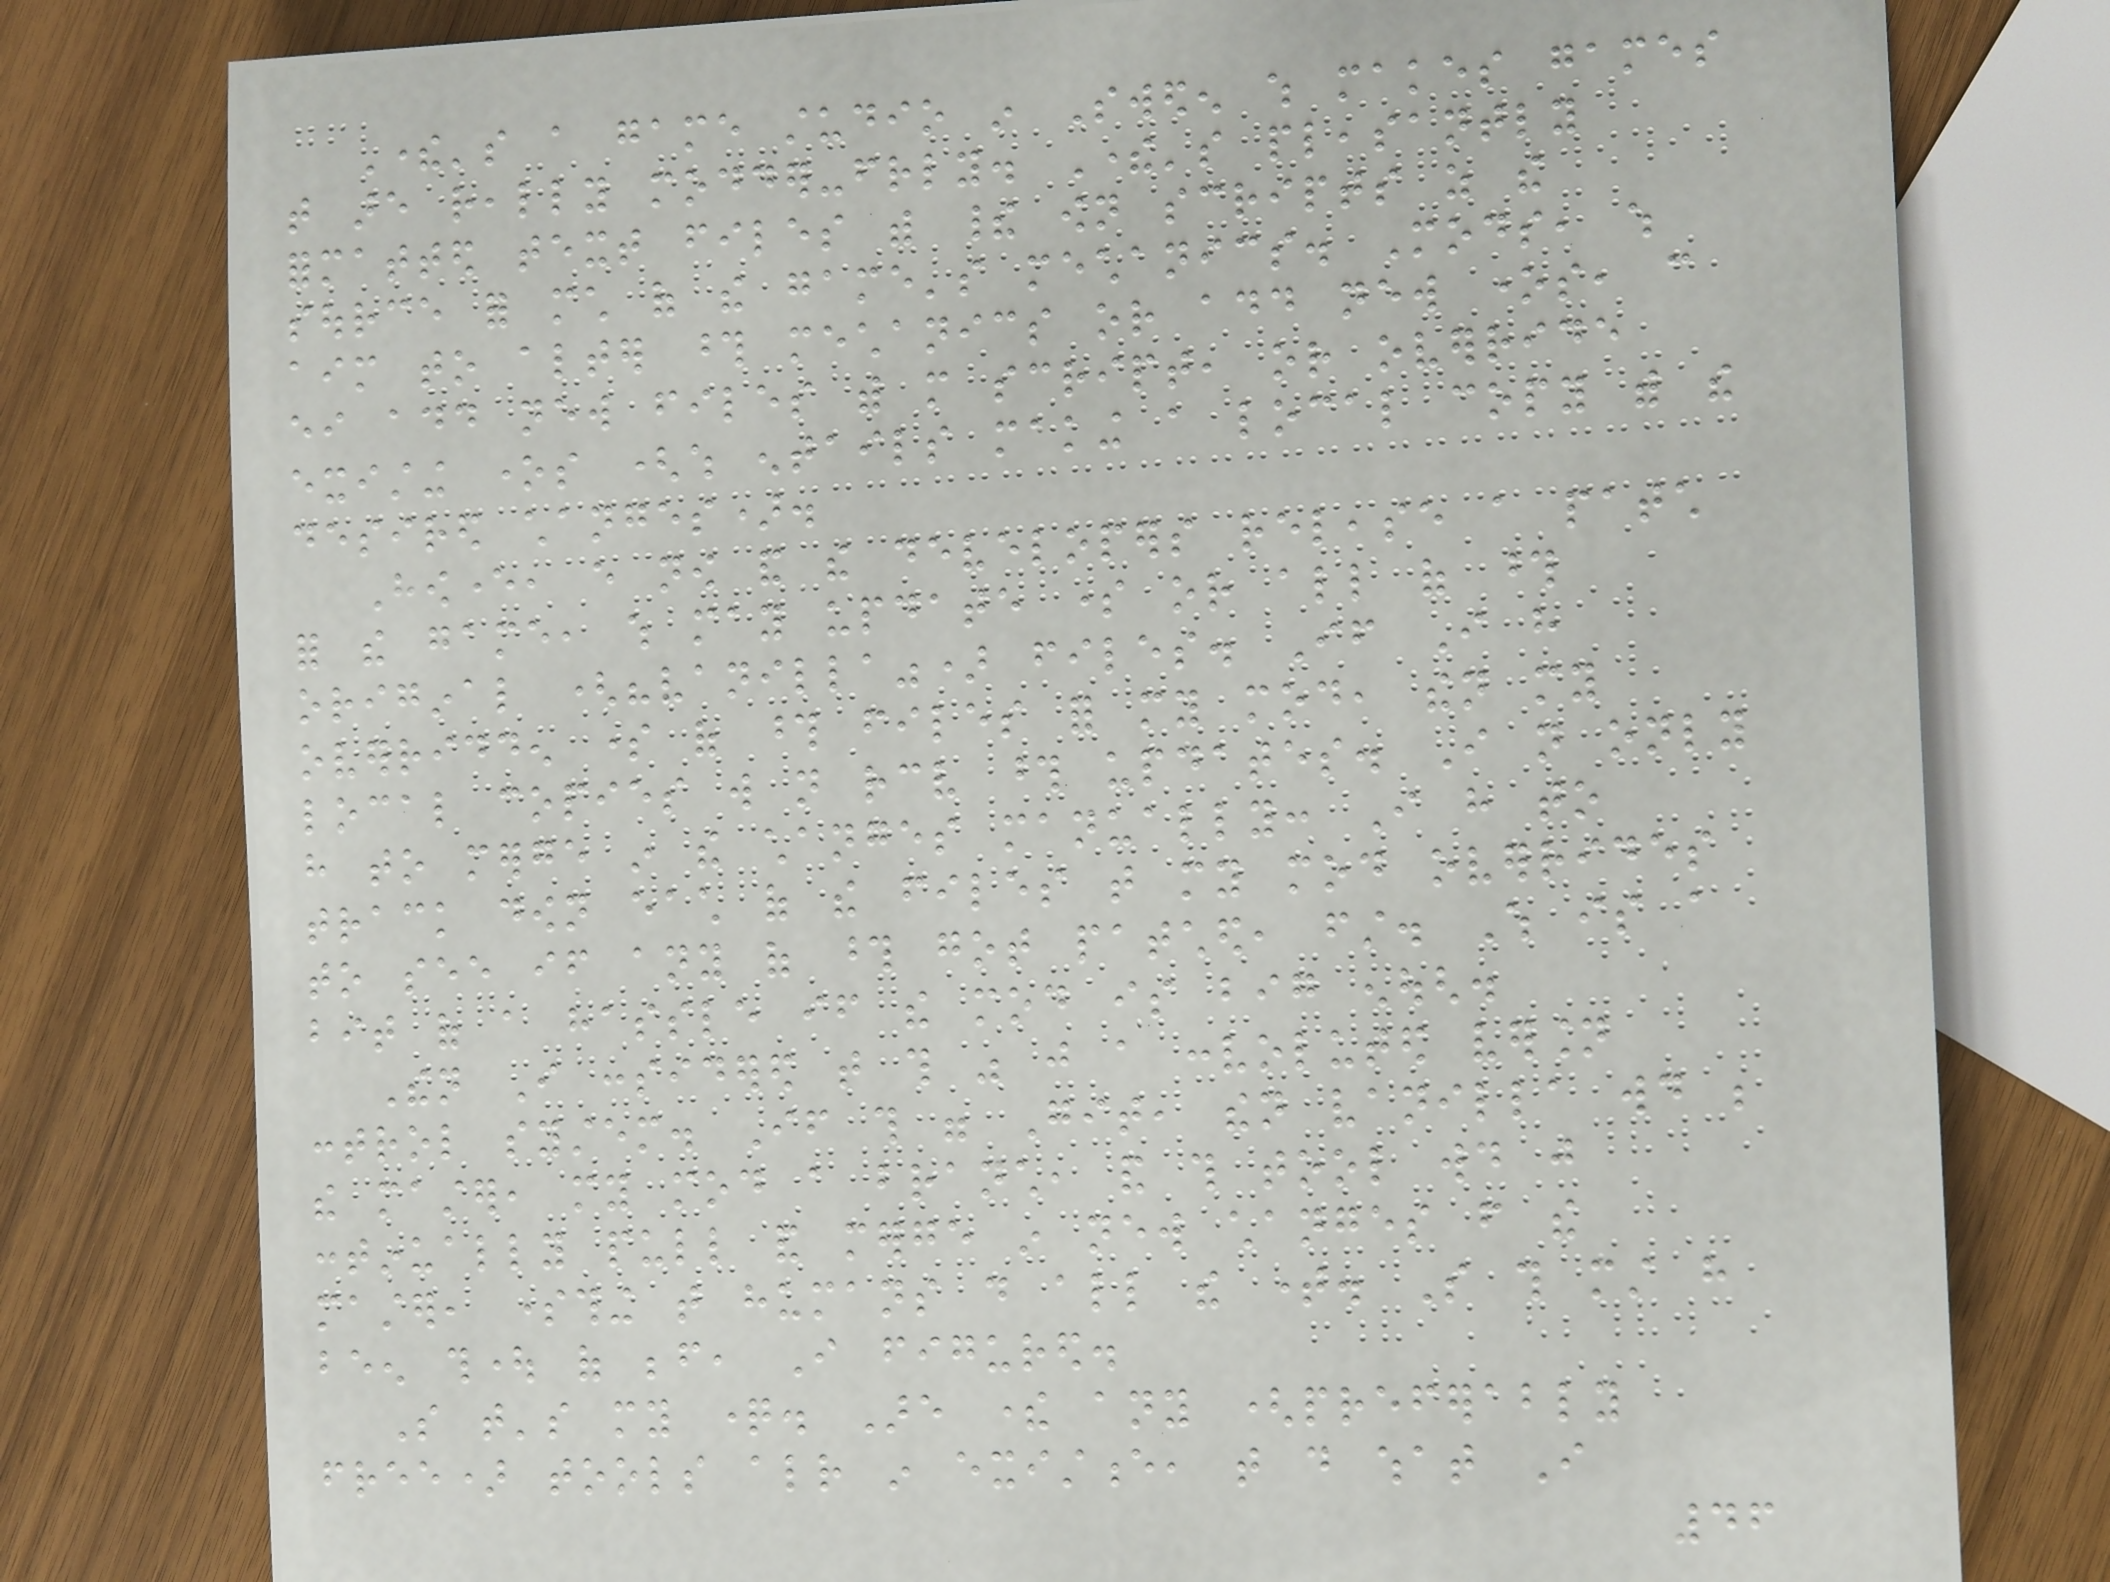There's a game studio in Sweden which makes games
that are really modder-friendly. There's pleasantly
formatted text files with their own scripts as the
source for much of the game's mechanics. Mods, which
aim to alter those mechanics or add new ones, can
either add new files with more script, or override
existing ones (which entails making a local copy with the
desired changes).
However, every now and the developers release a patch
for the game, which may update some or all of those
original ("vanilla") files. If I have
overridden some of those files for my mod, then my
local copies will not receive those updates. I not only
have to merge in the changes manually: I have to
track down each of the files that my mod overrides
to see if any of those got patched, first. Which is a
bit of a hassle if the mod is big enough.
Then I considered that this was just a convoluted version
control system. If this were Git, then vanilla would be
the master, my mod a branch, and this tool would just
continually pull and merge in new changes from the
master, something that humans do all the time. So this must have
been thought of before, I figured.
So that's my question. Are there any (preferably
free) tools already in existence, that do what I
46
